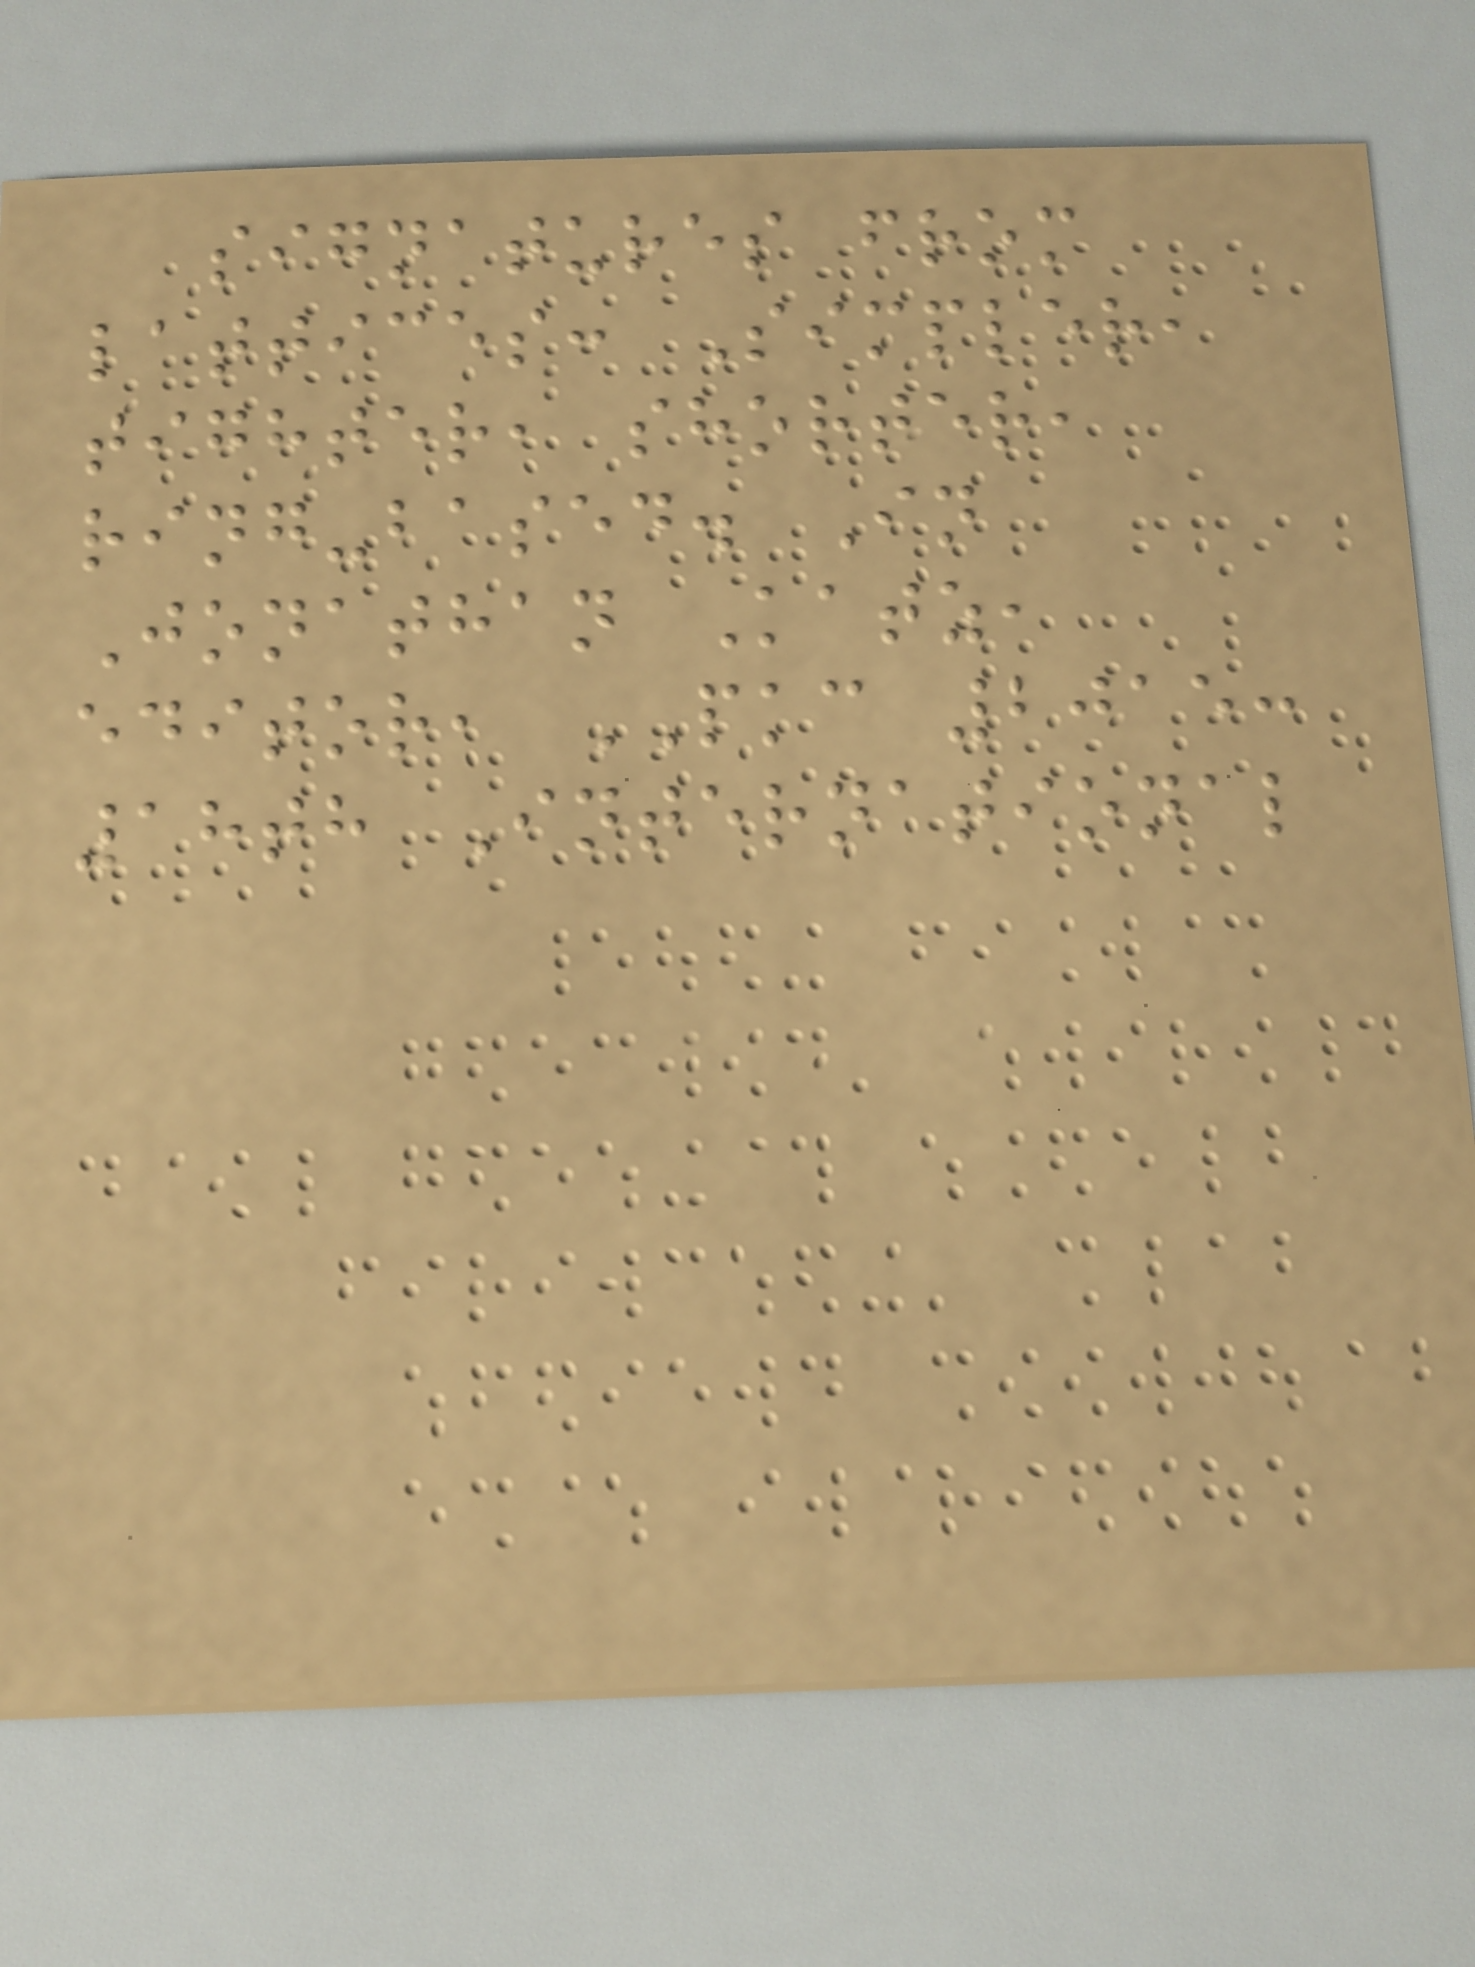signatures from
lattices: Simpler,
tighter, shorter,
ring-based. In
Jonathan Katz,
editor, PKC 2015:
18th International
